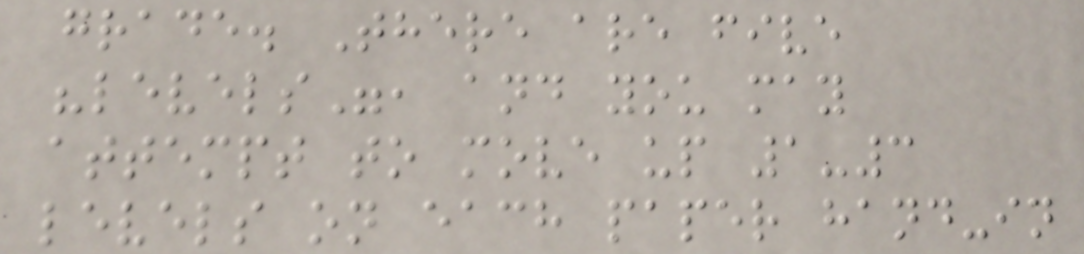grade. There are five
"levels", and you may
attempt to move up 1-3
levels on each paper hand-in
